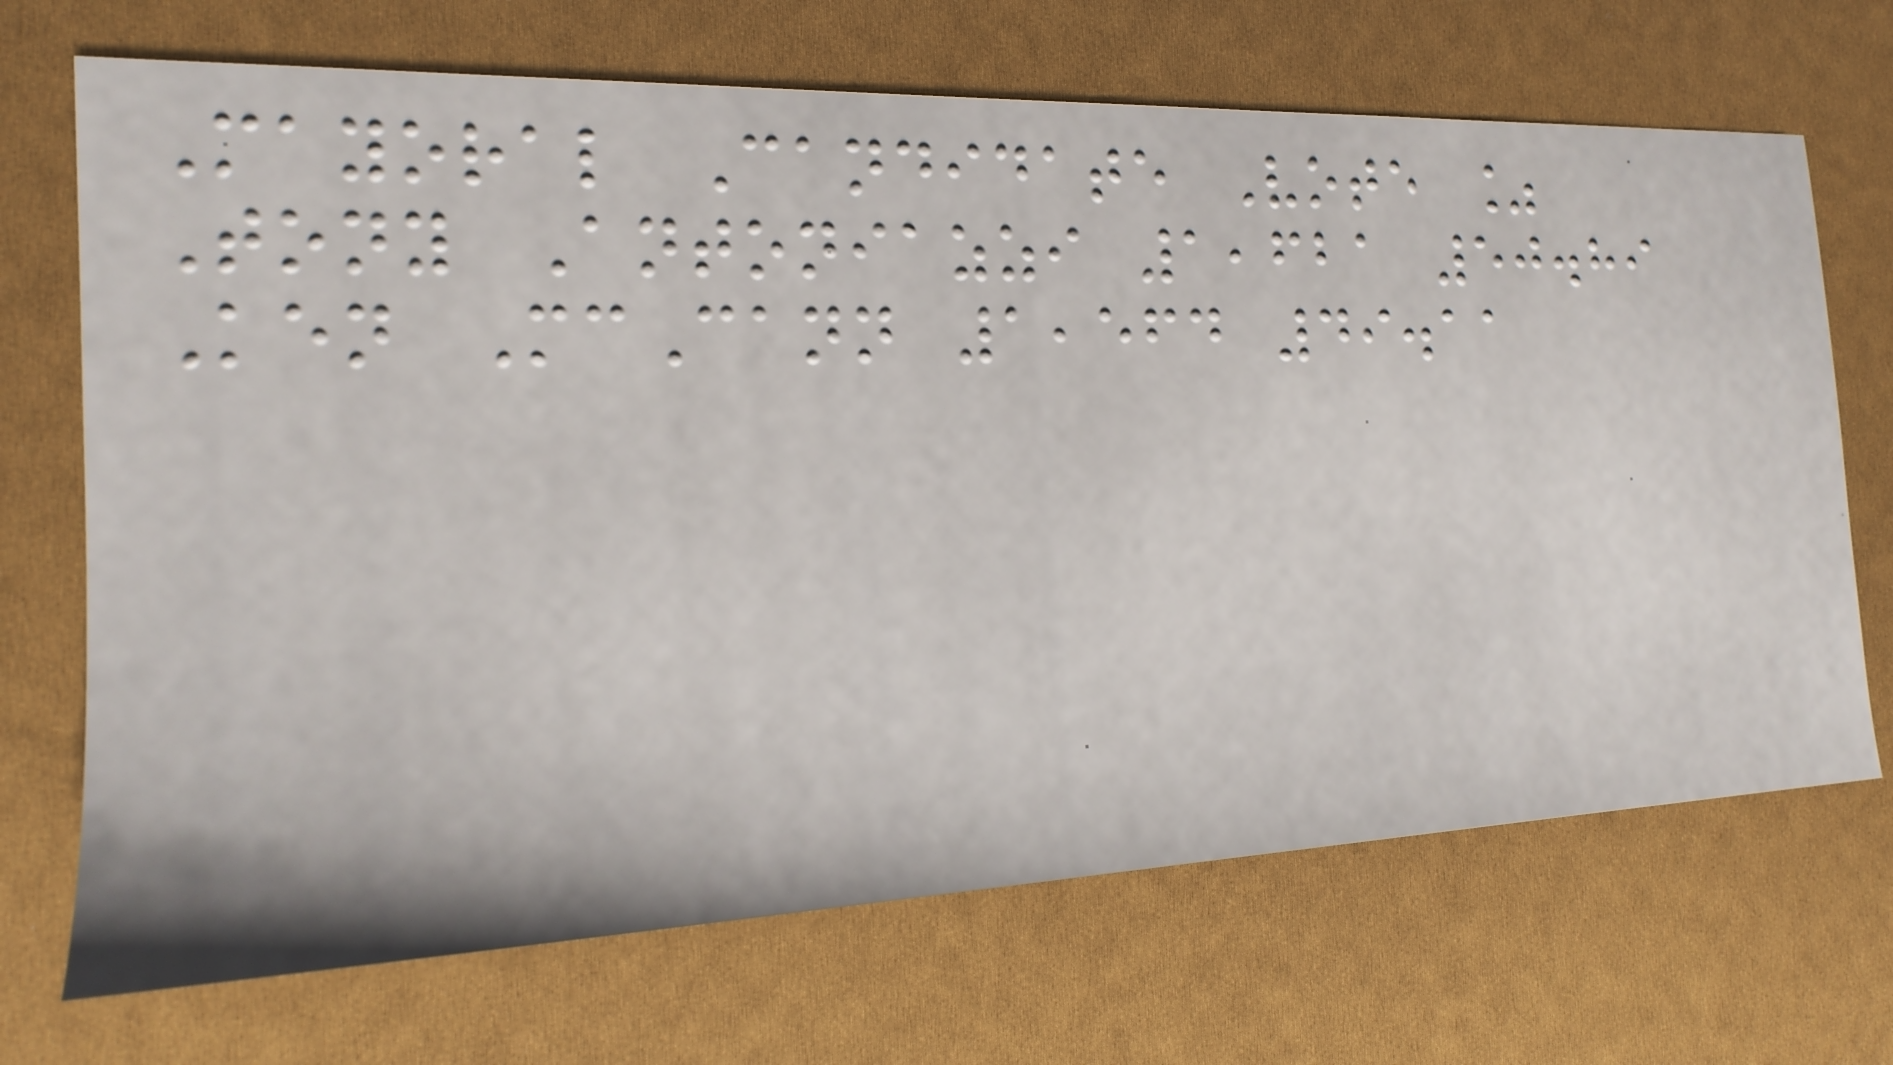Mayoral Candidate Vote %
Tony Antoniazzi 1,621 50.89
Ken McCann 1,564 49.11
